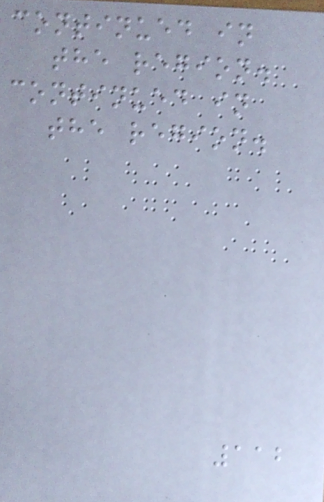continued in
the region.
continued in
the region.
112
